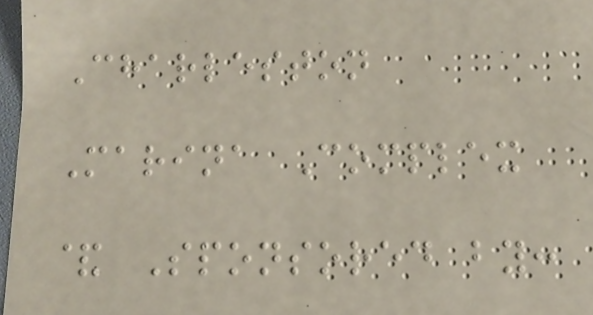Charleston
Marina Complex
& Sponsored by:
